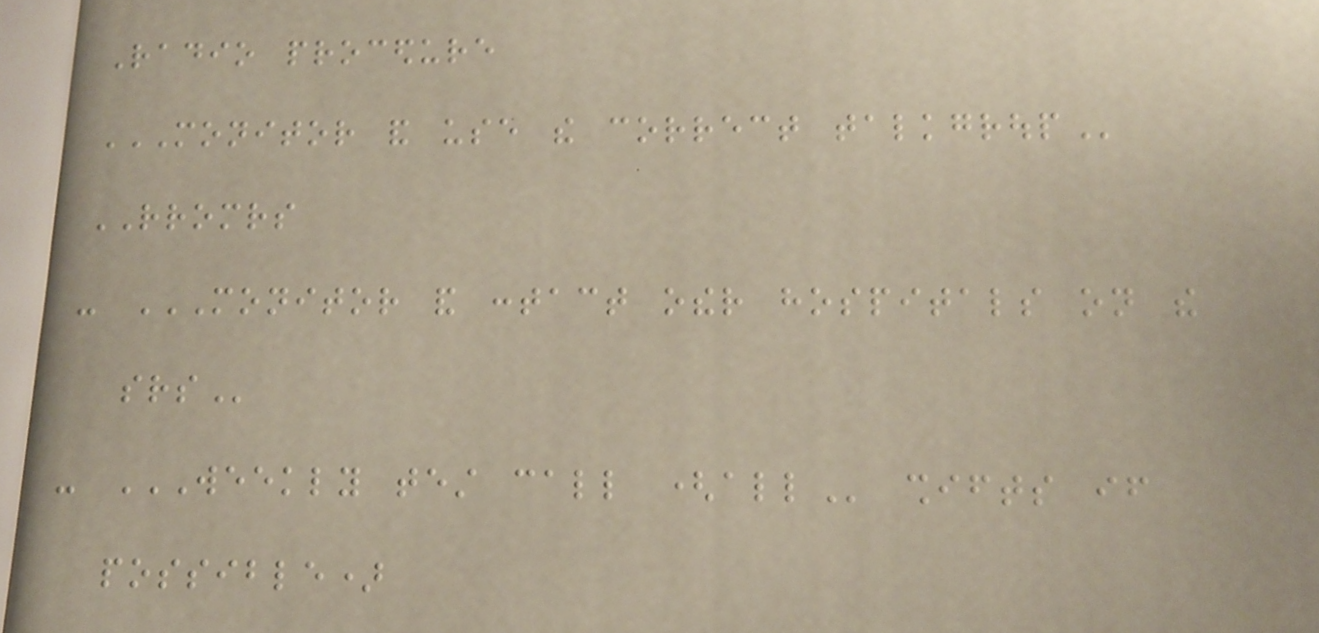Radio procedure
MONITOR AND USE THE CORRECT TALKGROUP
RROMRS
- MONITOR AND CONTACT OTHER HOSPITALS ON THE
SRS
- WEEKLY TEST CALL (ALL shifts if
possible)
